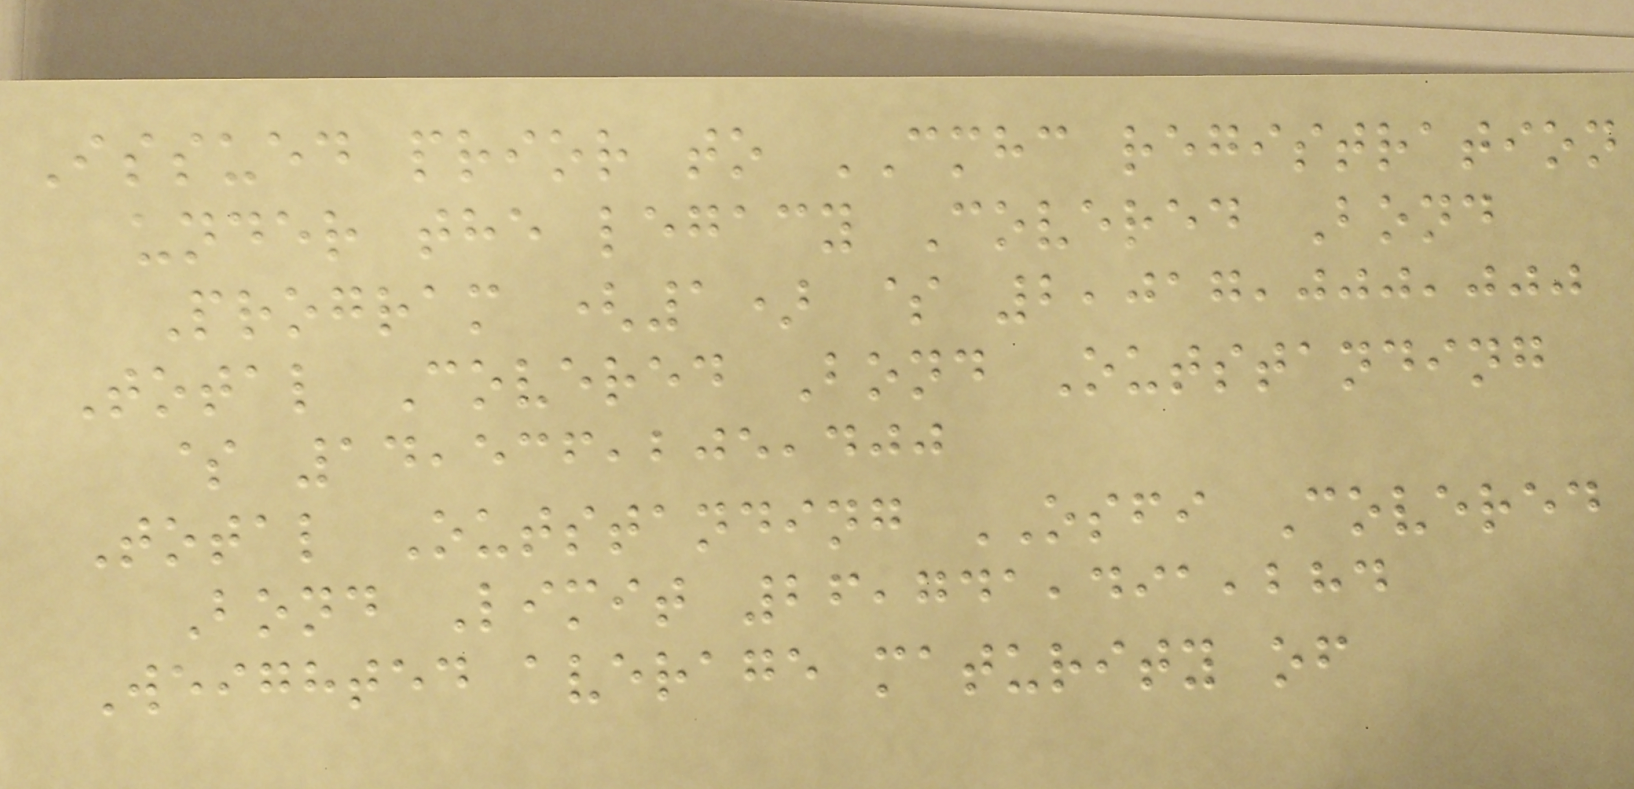Issued prior to CMHC registration
under the legacy Covered Bond
Program (1) $ 2,017,000,000
Total Covered Bond Outstanding
$ 14,536,205,400
Total Outstanding OSFI Covered
Bond Limit 26,741,491,284
Weighted average maturity of
